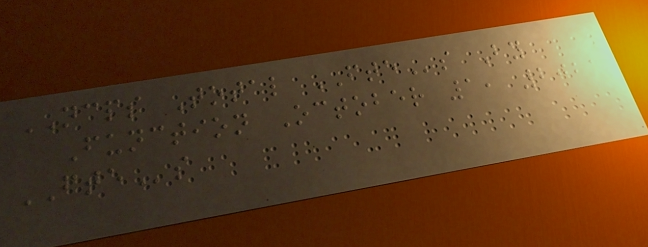NCPS Total FTEs By
Function October 1, 2021
FTEs
